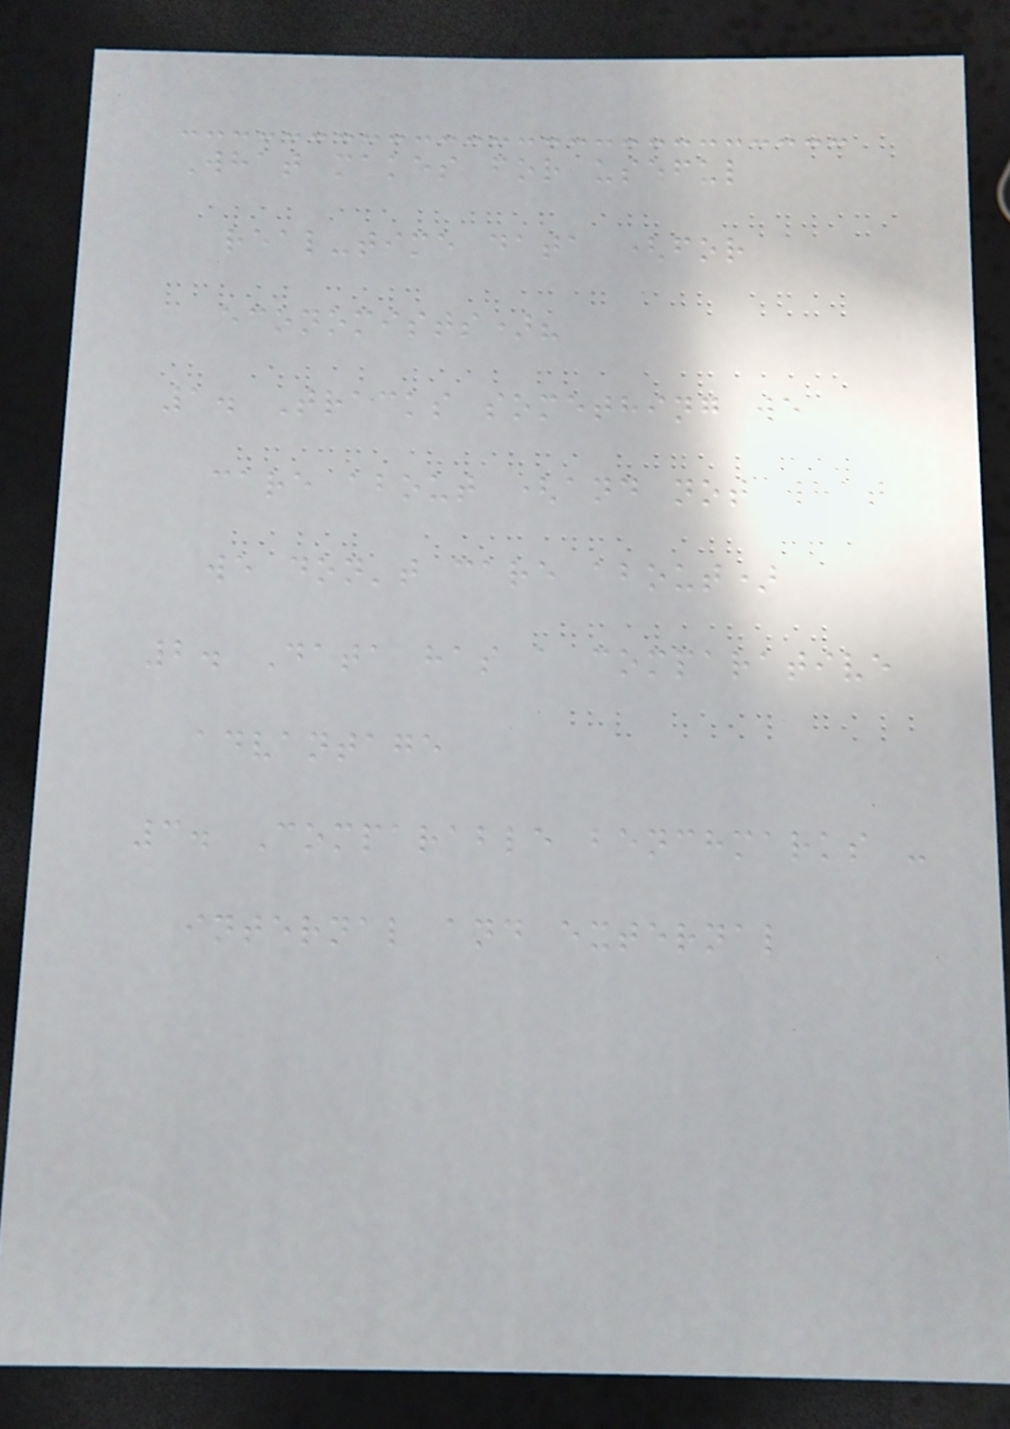What makes for useful
real-time data (for
economists)?
1. Tracks something we
care about (and not what
we don't care about)
2. Data has a comparative
advantage
3. Comparable benchmarks -
internal and external
